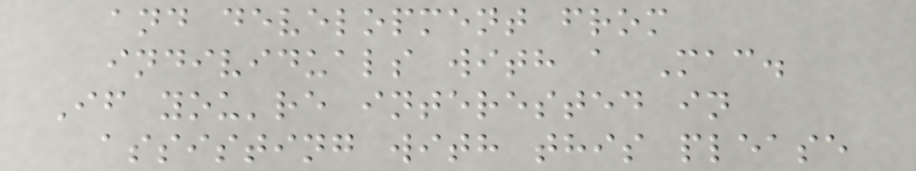and development from
individuals with a Mac.
If you're interested in
assisting with this please
